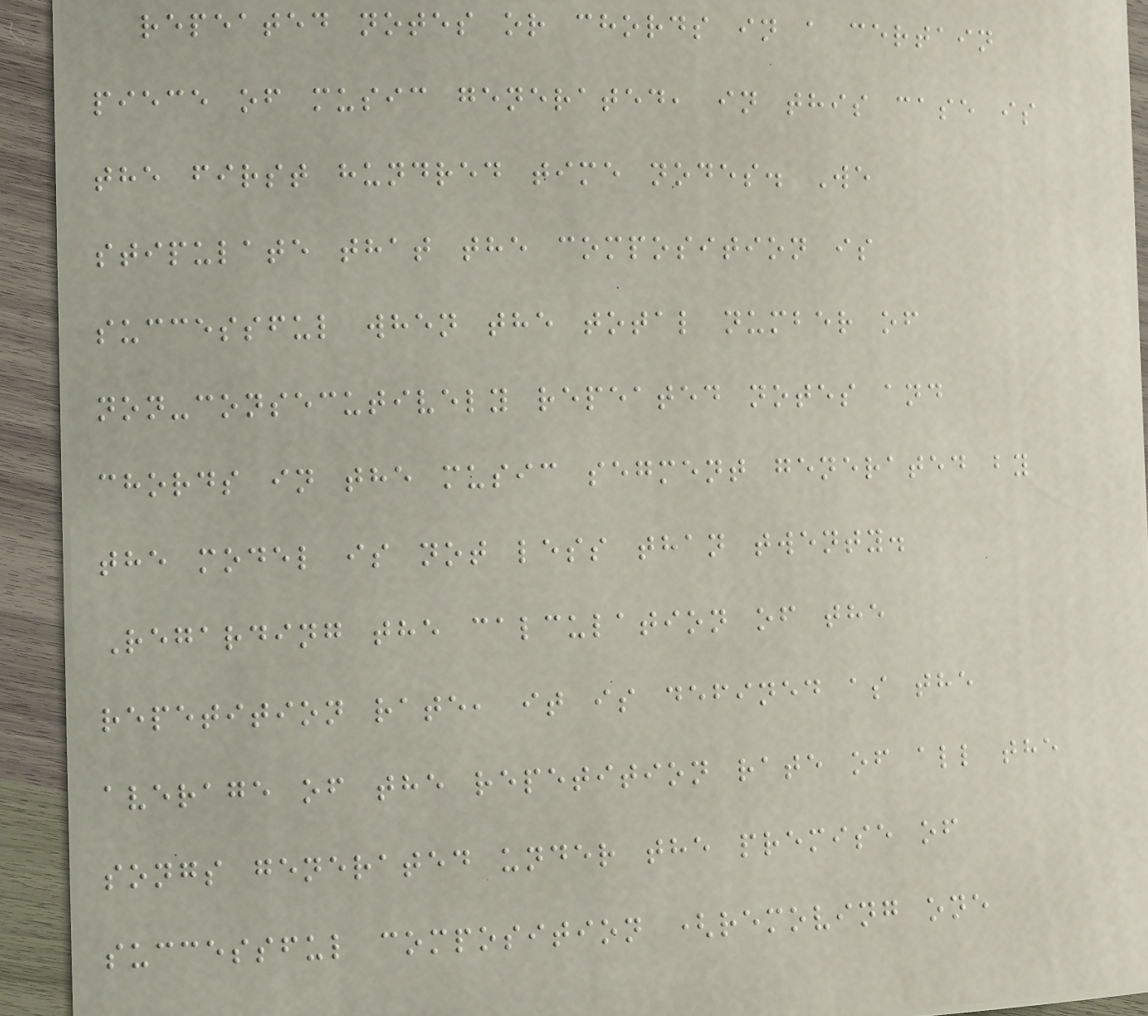repeated notes or chords in a certain
piece of music generated, in this case is
the first hundred time nodes. We
stipulate that the composition is
successful when the total number of
non-consecutively repeated notes and
chords in the music segment generated by
the model is not less than twenty.
Regarding the calculation of the
repetition rate, it is defined as the
average of the repetition rate of all the
songs generated under the premise of
successful composition (removing one
